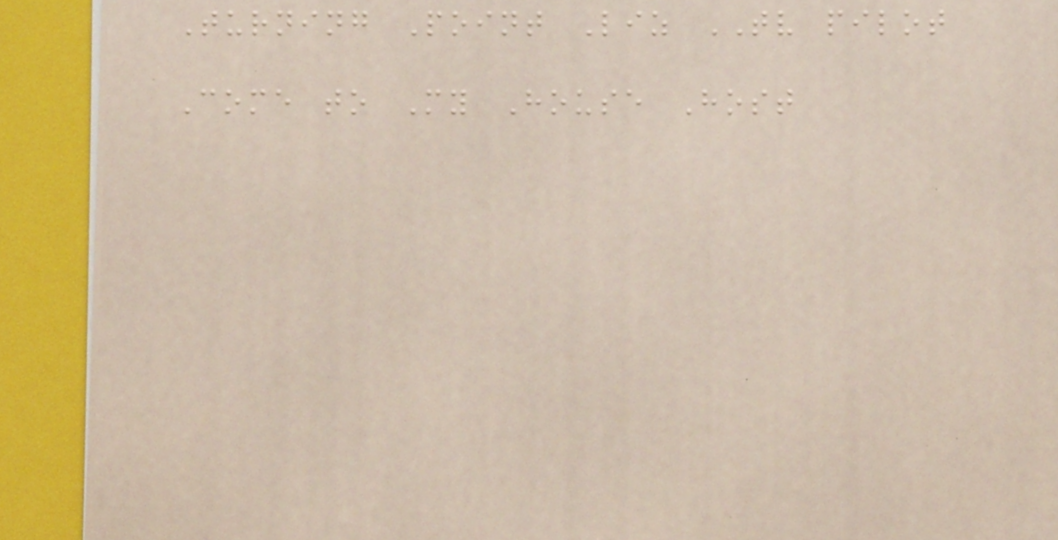Turning Point Liz TV pilot
Come to My House Host
